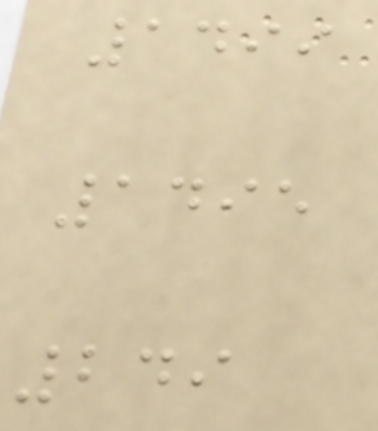1499
1495
249
